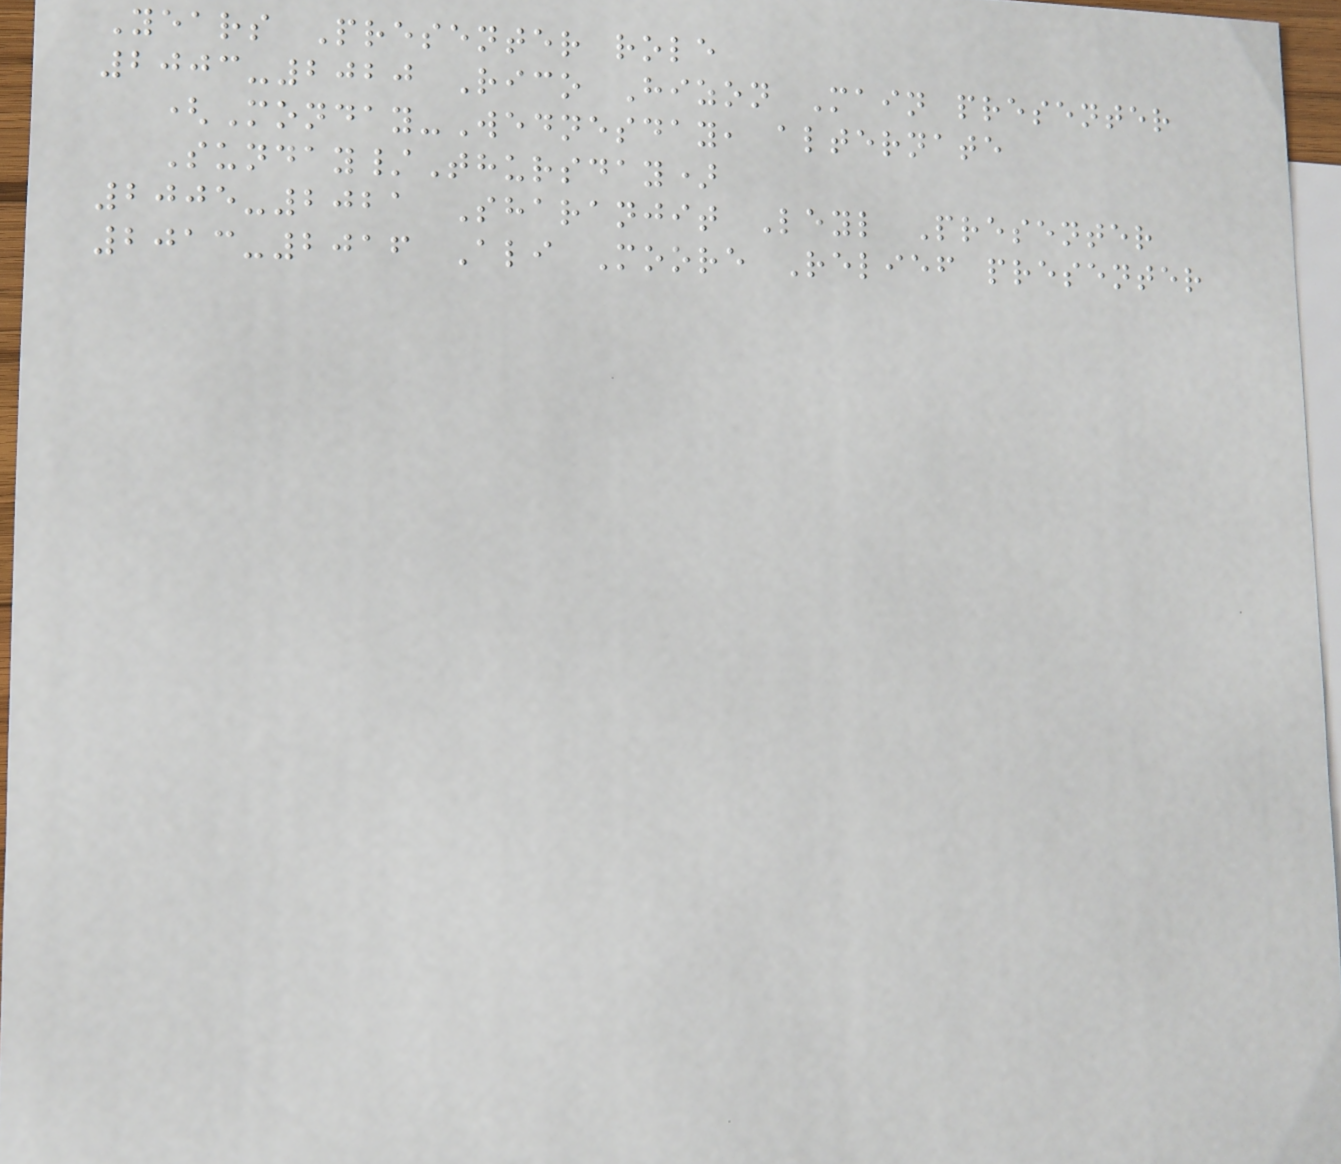Years Presenter role
2003-2020 Rico Hizon Main presenter
(Monday-Wednesday, alternate
Sunday/Thursday)
2005-2021 Sharanjit Leyl Presenter
2013-2016 Ali Moore Relief presenter
